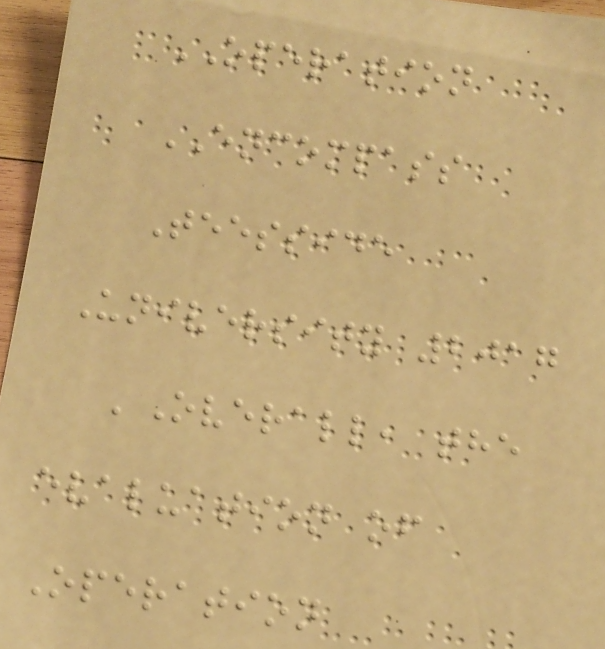OPERATION
ENCOMPASS
Teesside
University 2017
'Overall, the
evaluation of
Operation
